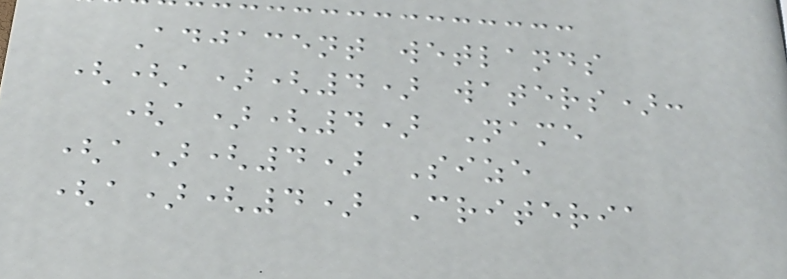Adjacent wetlands
((a)(4) waters):
(a)(4) Name
(a)(4) Size
(a)(4) Criteria
